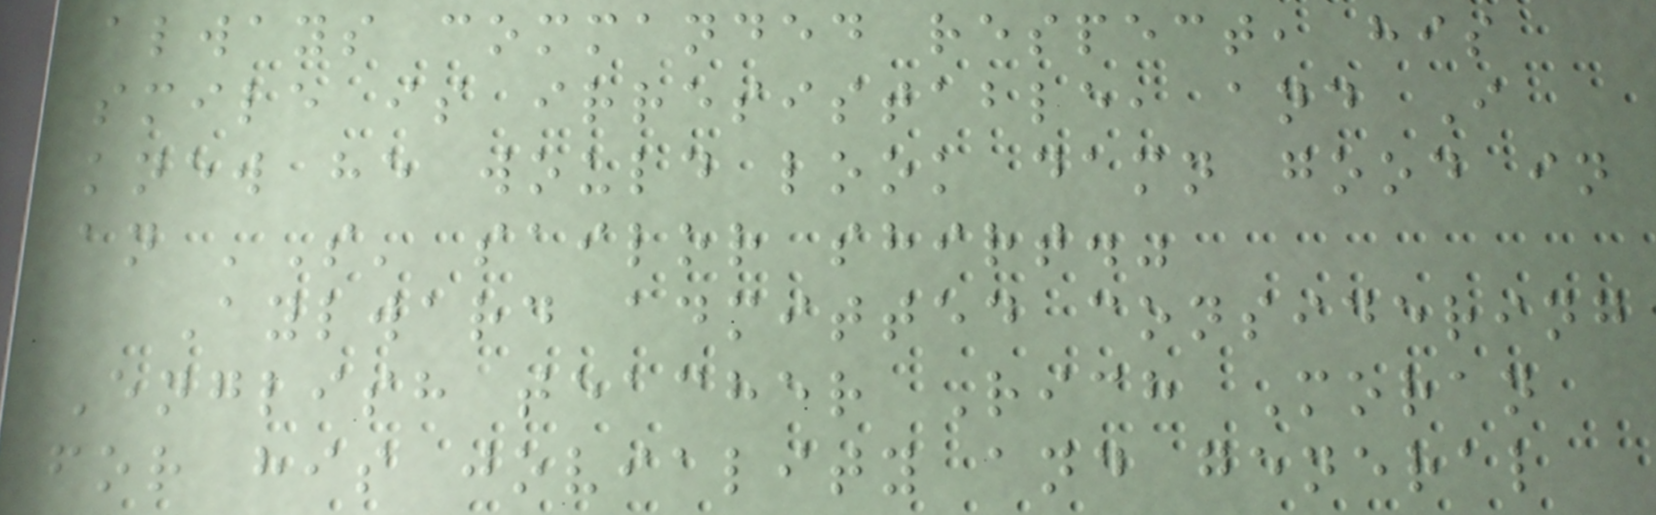always commanded respect, his
smile is irresistable, and I
knew he would look damn good in
an 'S' sailor shirt."
Aylward admitted considering
English teacher Rich Moran
for his joviality and general
